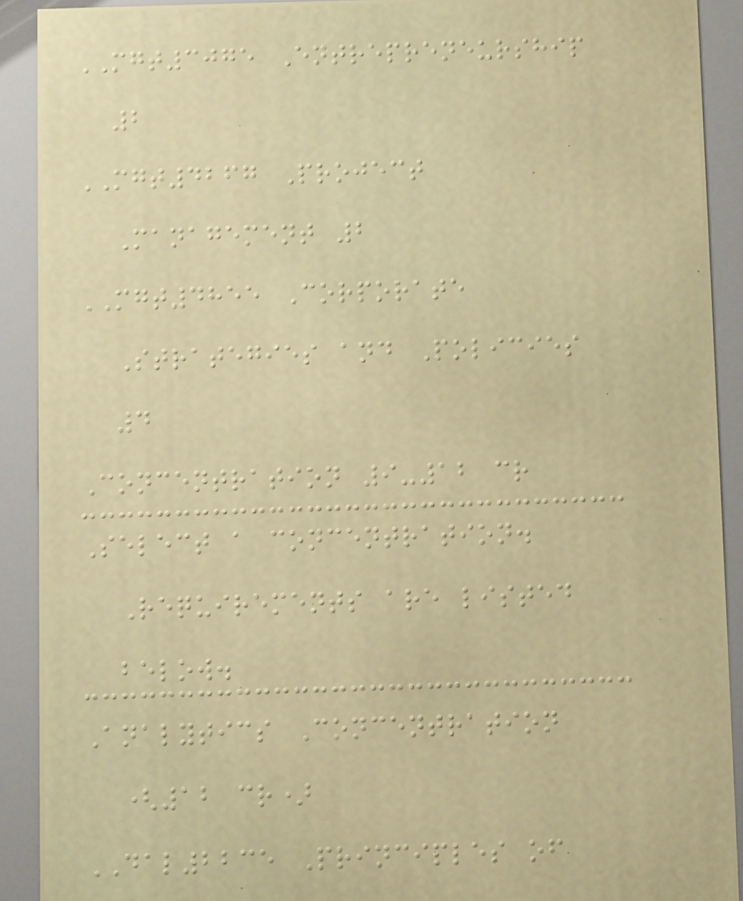MGT3075 Entrepreneurship
2
MGT4267 Project
Management 2
MGT4855 Corporate
Strategies and Policies
4
Concentration 9-12 cr
Select a concentration.
Requirements are listed
below.
Analytics Concentration
(12 cr)
DAL2235 Principles of
